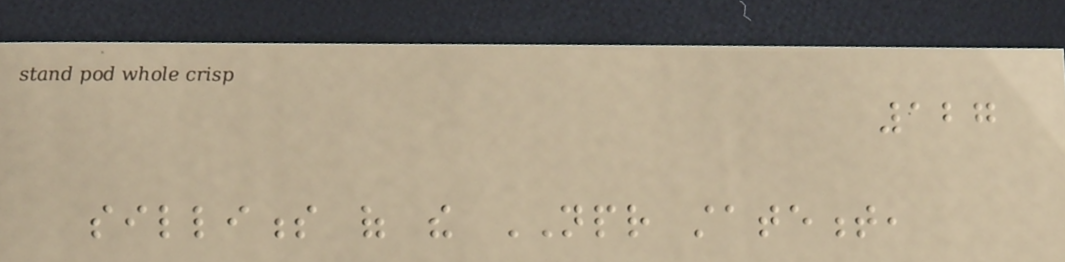127
silliness of the NPR statement,
